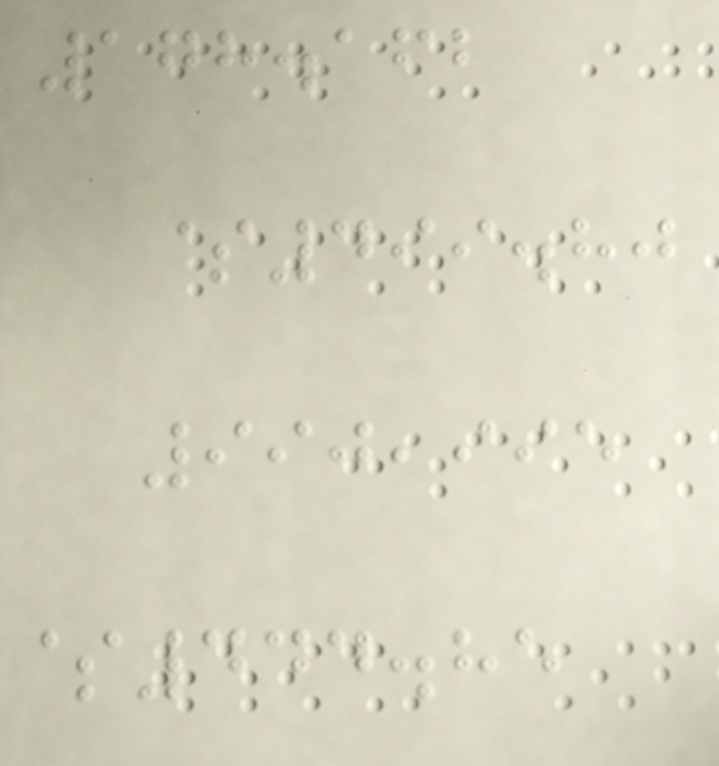178.162
$499.80
990,995
$444.85
